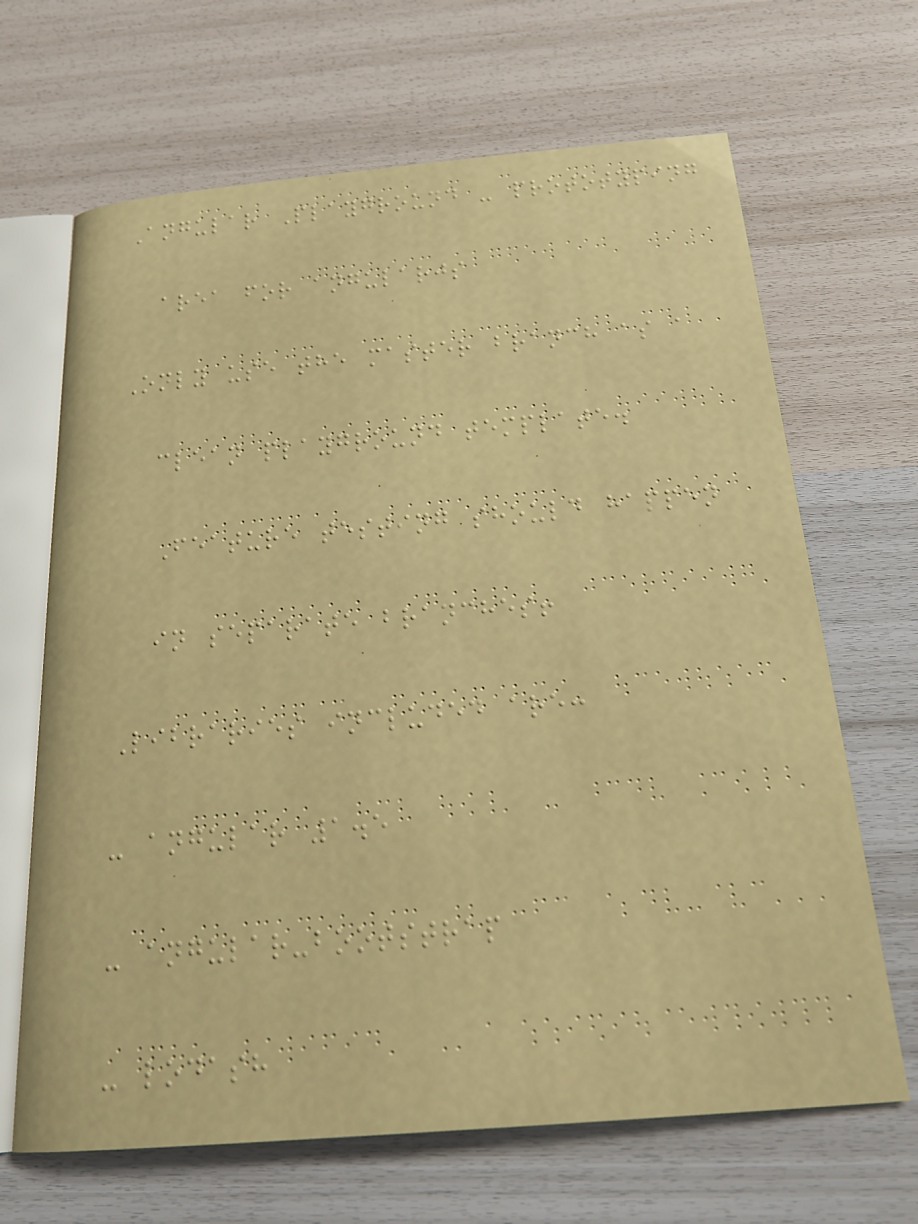Angular Playground - prototyping
area for angularjs
Only use the master branch as a
clean playground template.
Feature testing should happen
in separate branches!
Libraries included are:
- angular 1.5
- angular-bootstrap
- lodash
